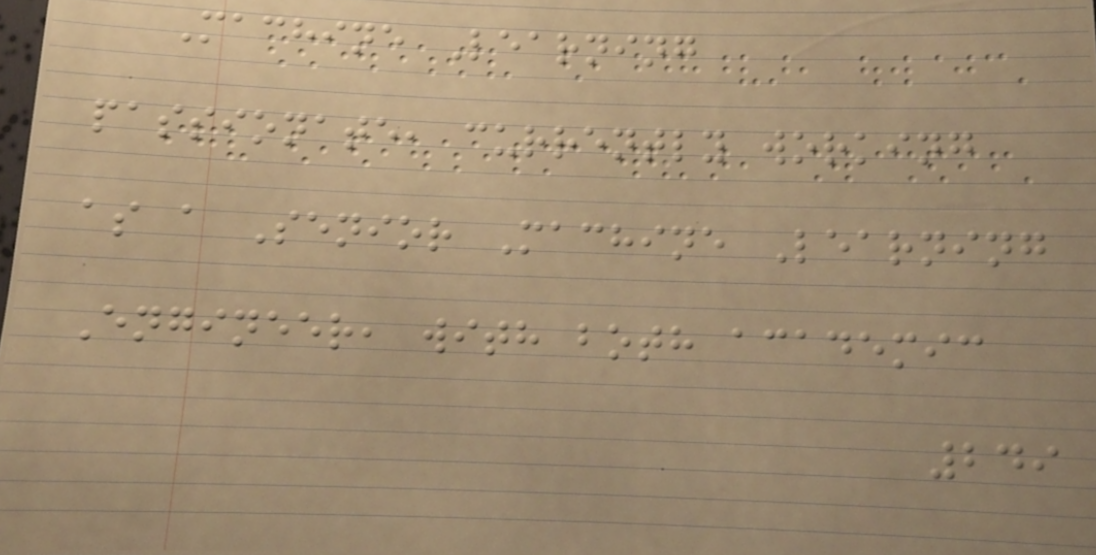Machine Learning
passionate, currently working
as a Senior Machine Learning
Engineer, with both academic
249
